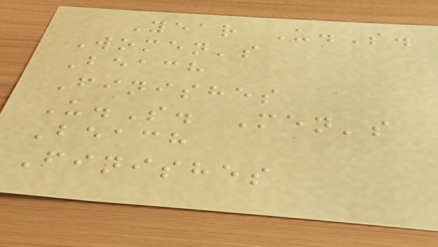Year U.S.
Women's
Beach
Finishes
U.S. Men's
Beach
Finishes
